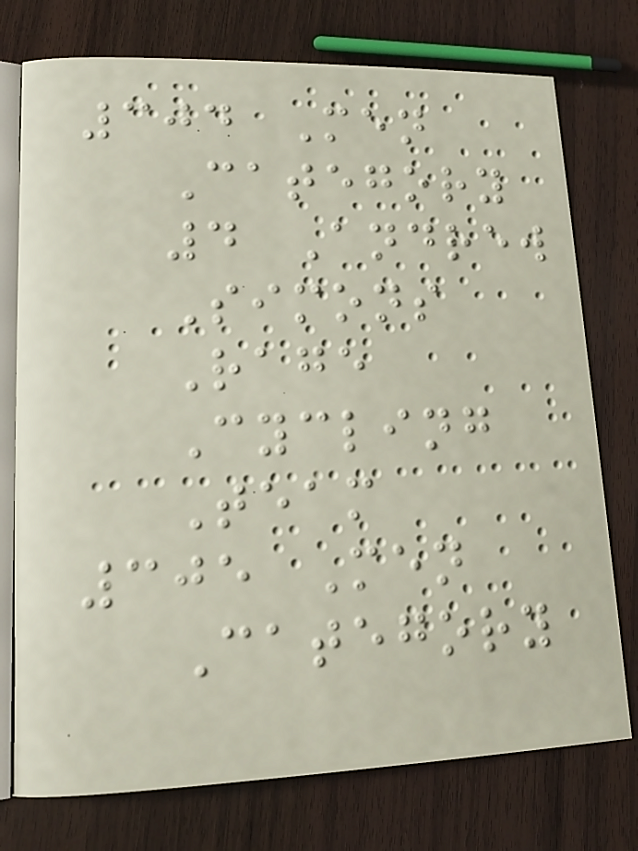304 Men
Category
4 Andrew
Simons
Rage
Cycling
Team
305 Men
Category
